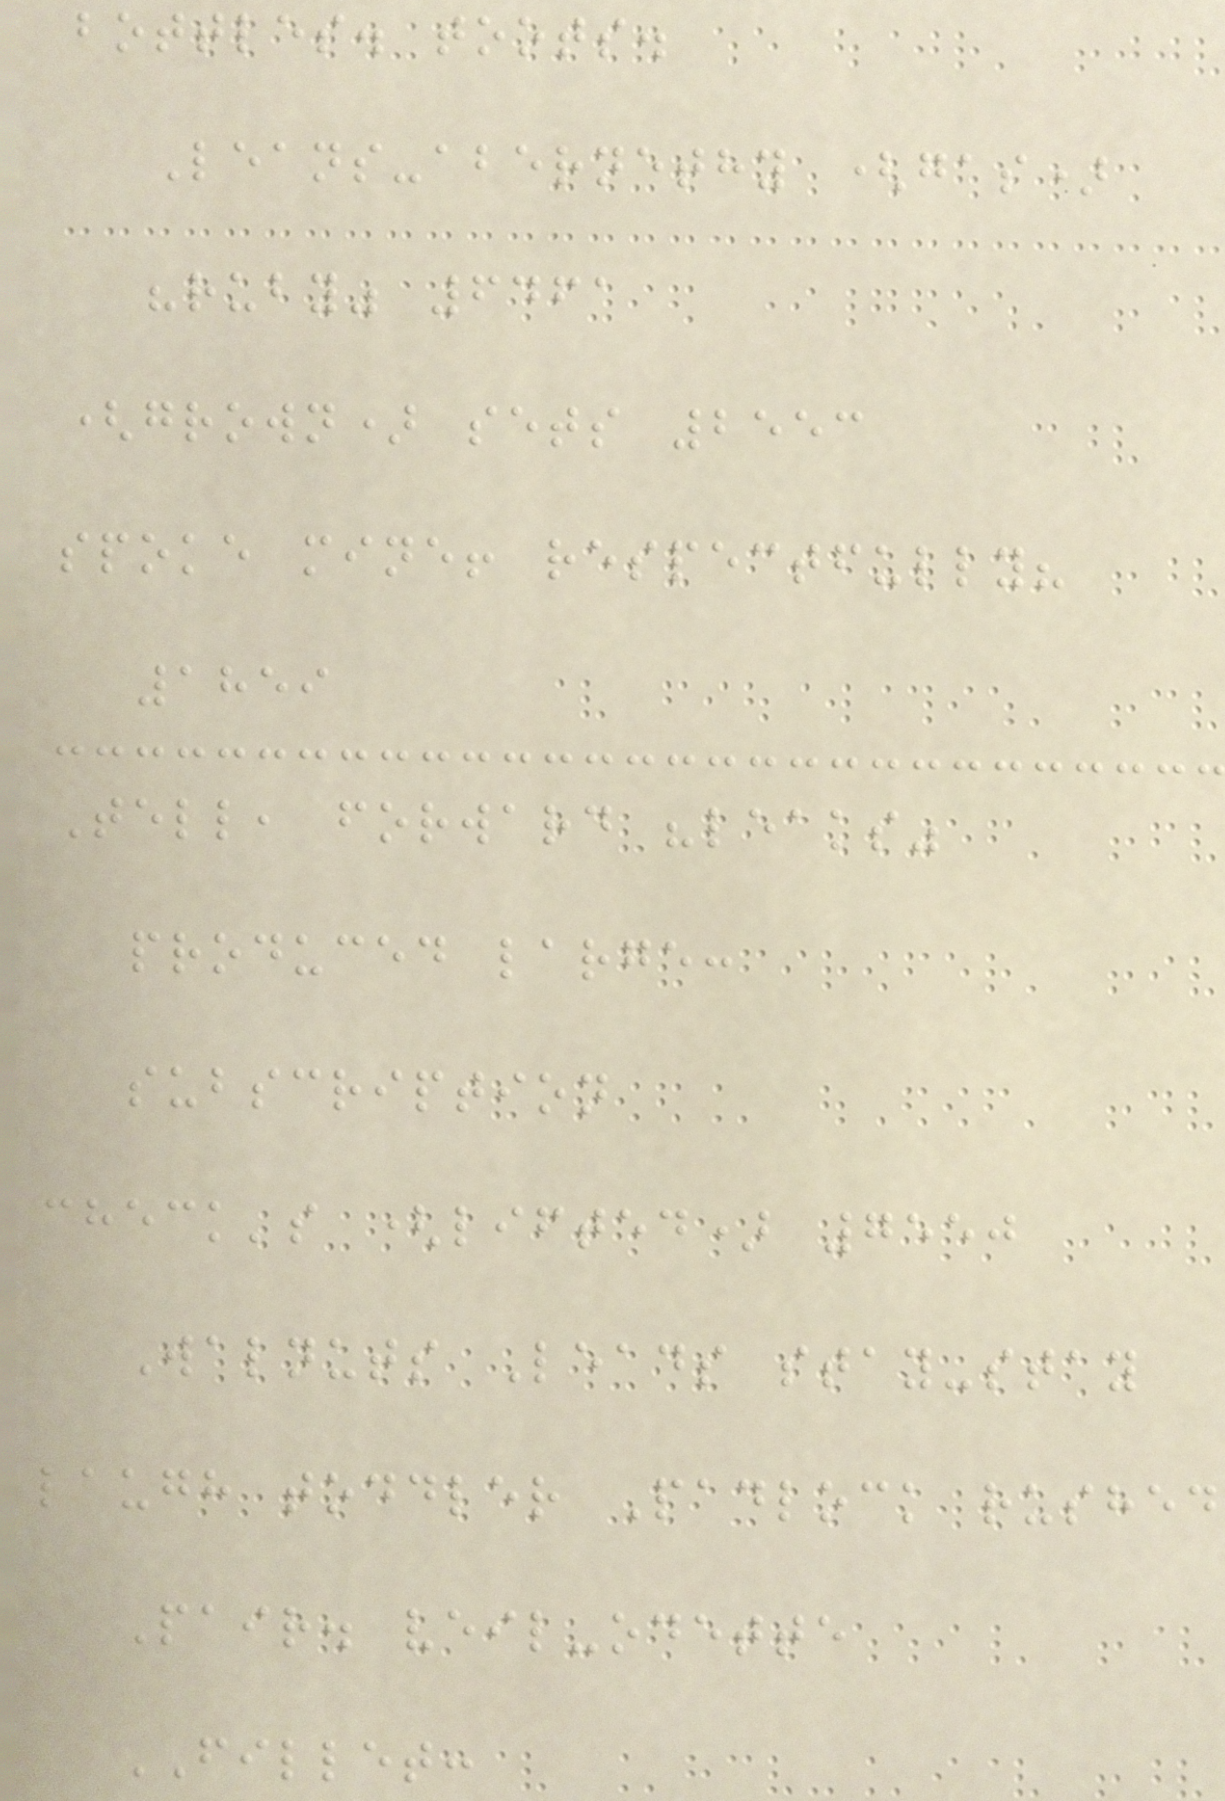bottles. toots.
Leans-abernethy (gas)
"ruby" 6461
(grown) sets 2553
spoke mine! respectfully?
1859
Tell, forward "leaks"
produced large:
subscription
check's (lifted) 7550
Walnuts Leads stay-stay
laugh toddler Padlock rushed
Pair. veil-odette
FILLET:
